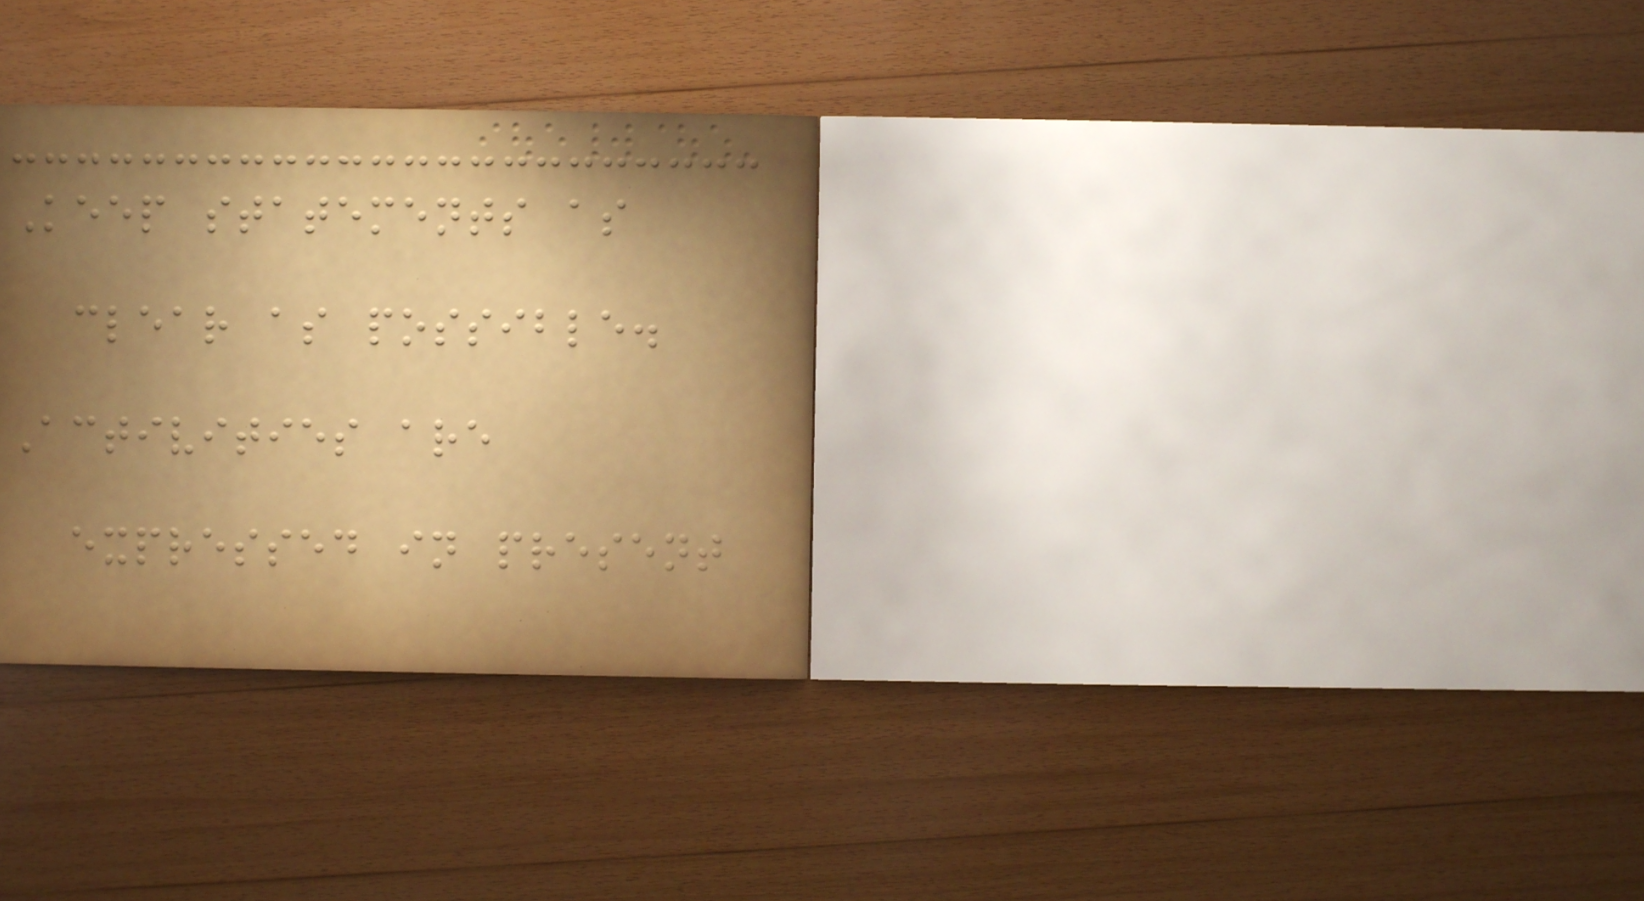Keep statements as
clear as possible.
Activities are
expressed in present
